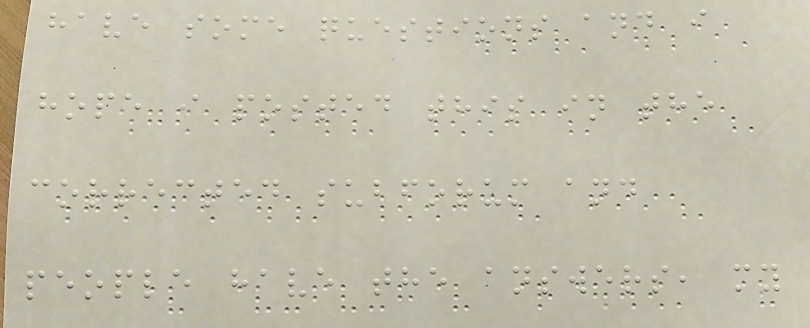have some questions and i
hope i posted this in the
corrected subforum and
people have the answers, my
